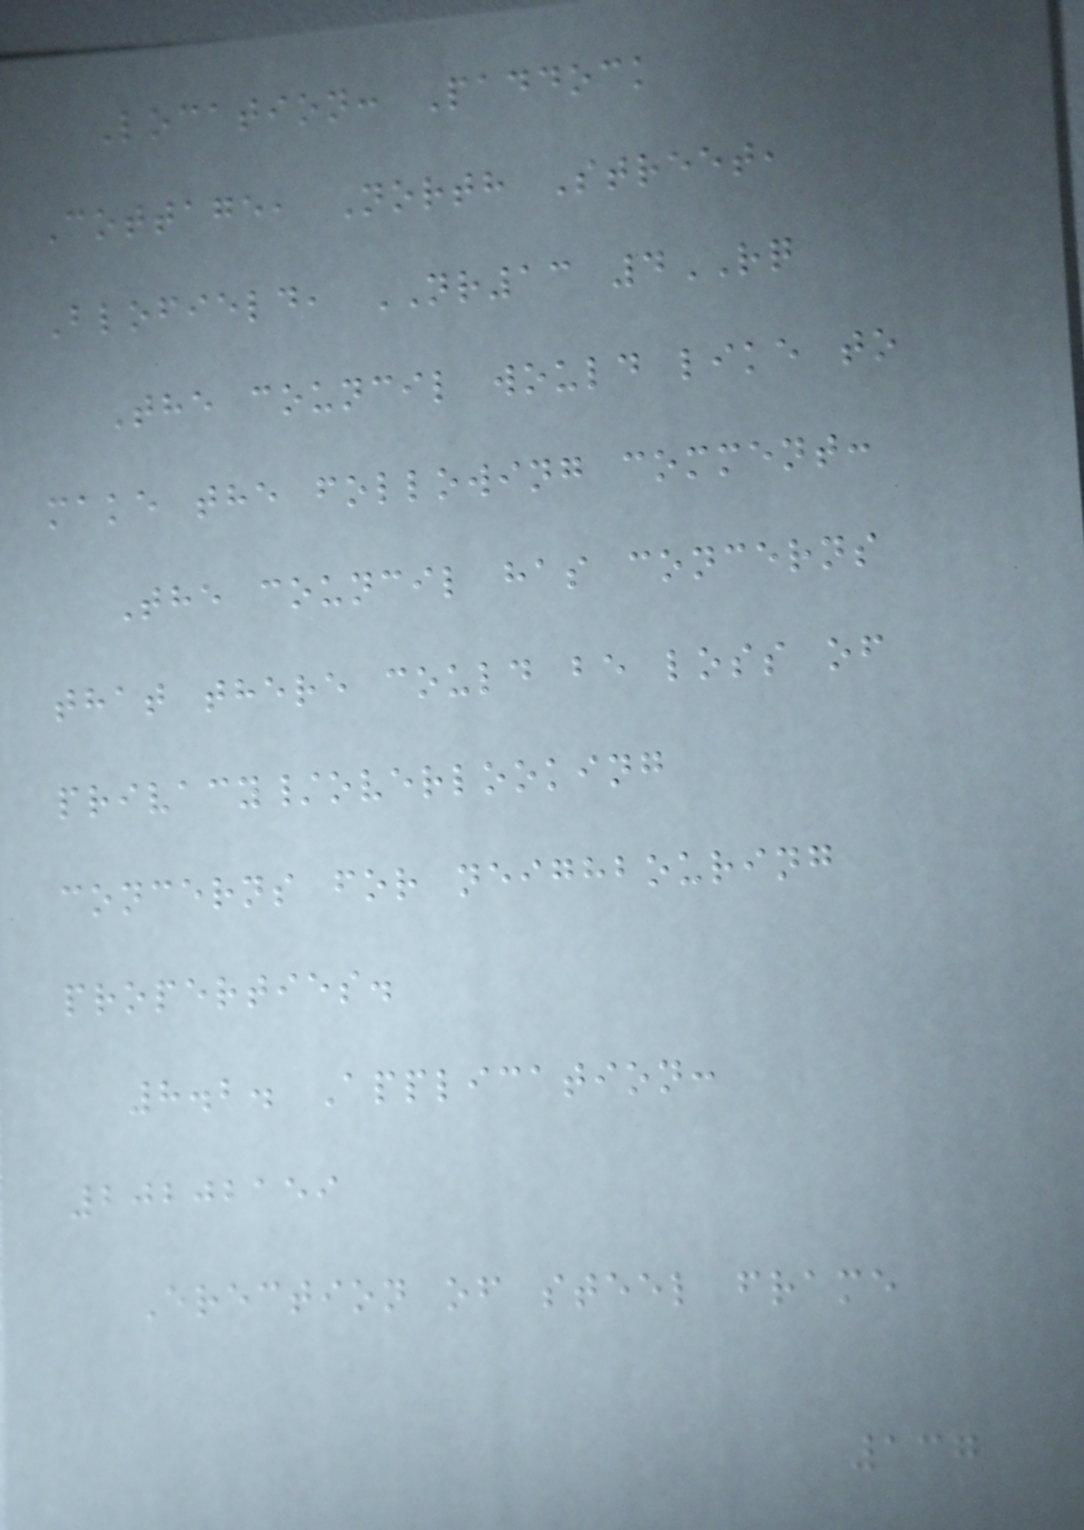Location: Paddock
Cottage, North Street,
Blofield, NR13 4RQ
The council would like to
make the following comment:
The council has concerns
that there could be loss of
privacy/overlooking
concerns for neighbouring
properties.
8.2. Application:
20202159
Erection of steel frame
137
